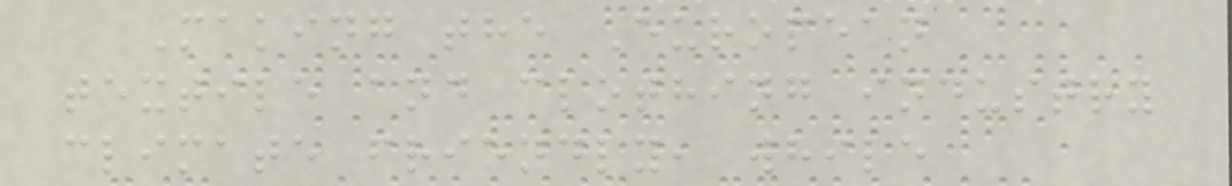Making the European
textile and clothing industry
climate friendly, while
